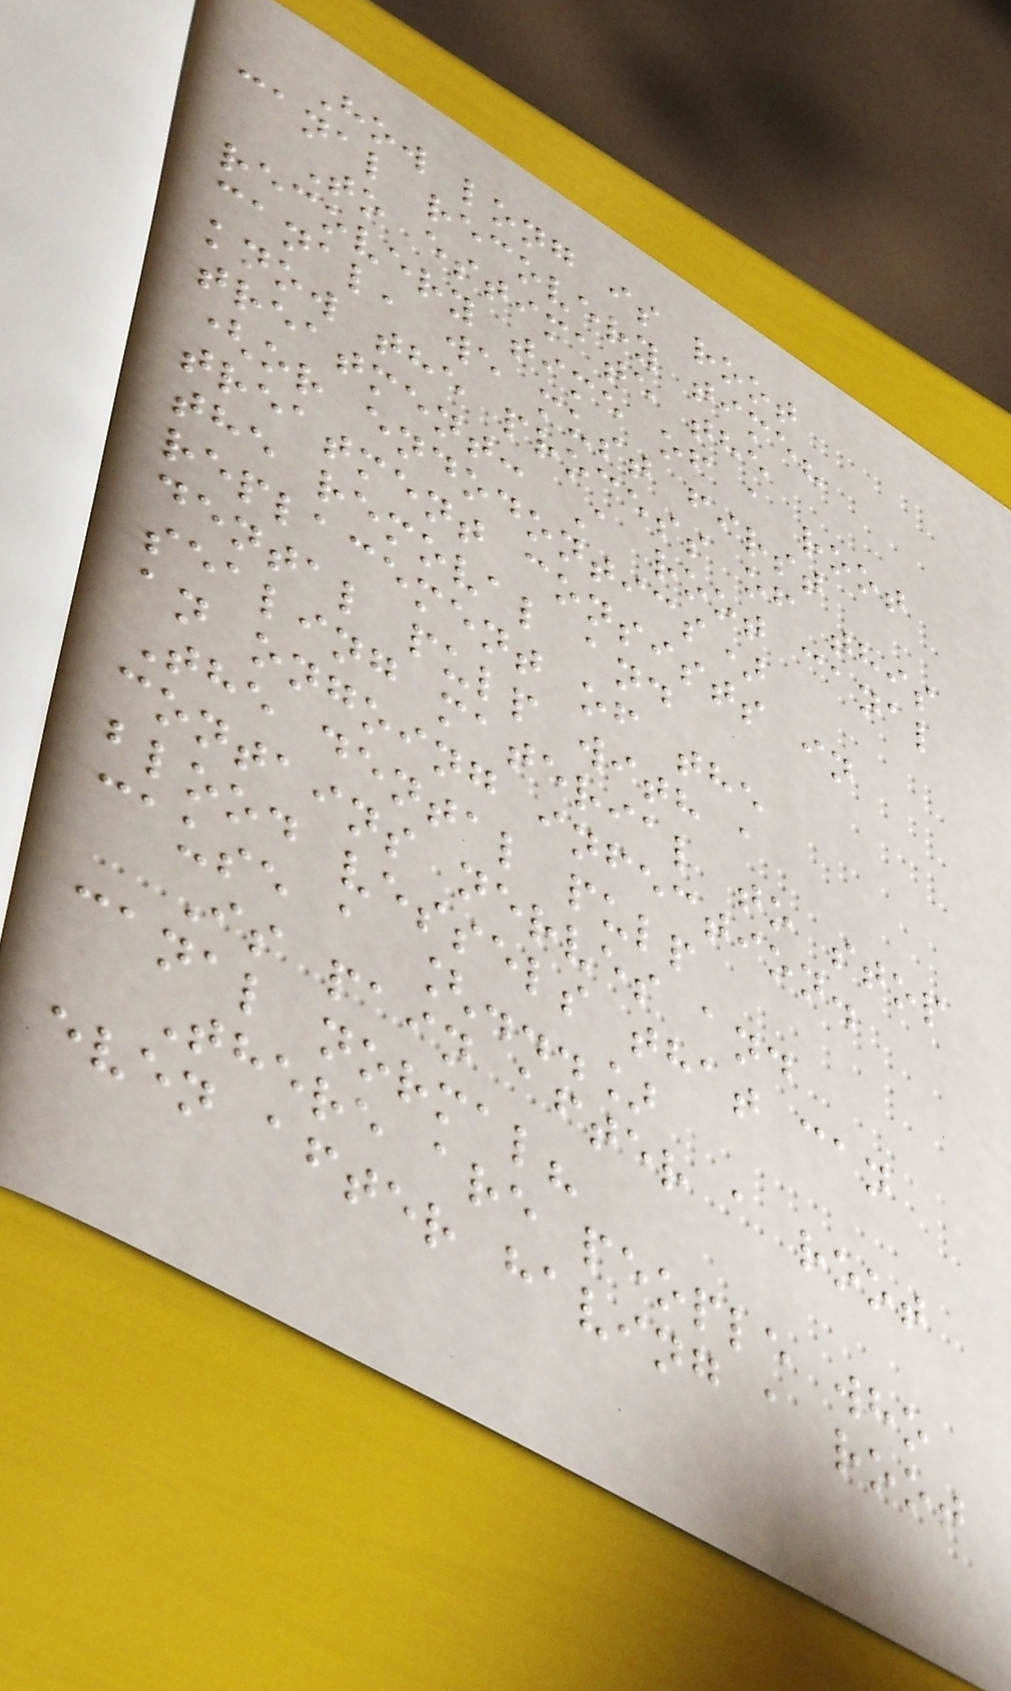How long is root
canal recovery time?
To estimate the
recovery time of a root
canal, we must first
know the process of this
treatment: A root canal
(or endodontics)
treatment consists in
the removal and
replacement of the
dental pulp with a
sealing material to stop
an ongoing infection.
The dental pulp
contains nerves and
blood vessels that can
cause a [...]
Is pain after a root
canal normal?
There are people who
even after having a root
